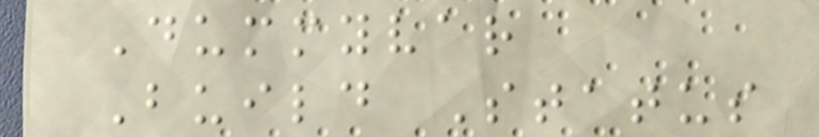Dummyvar
Build Status
